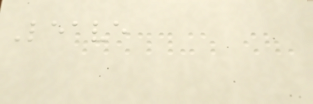Leave
